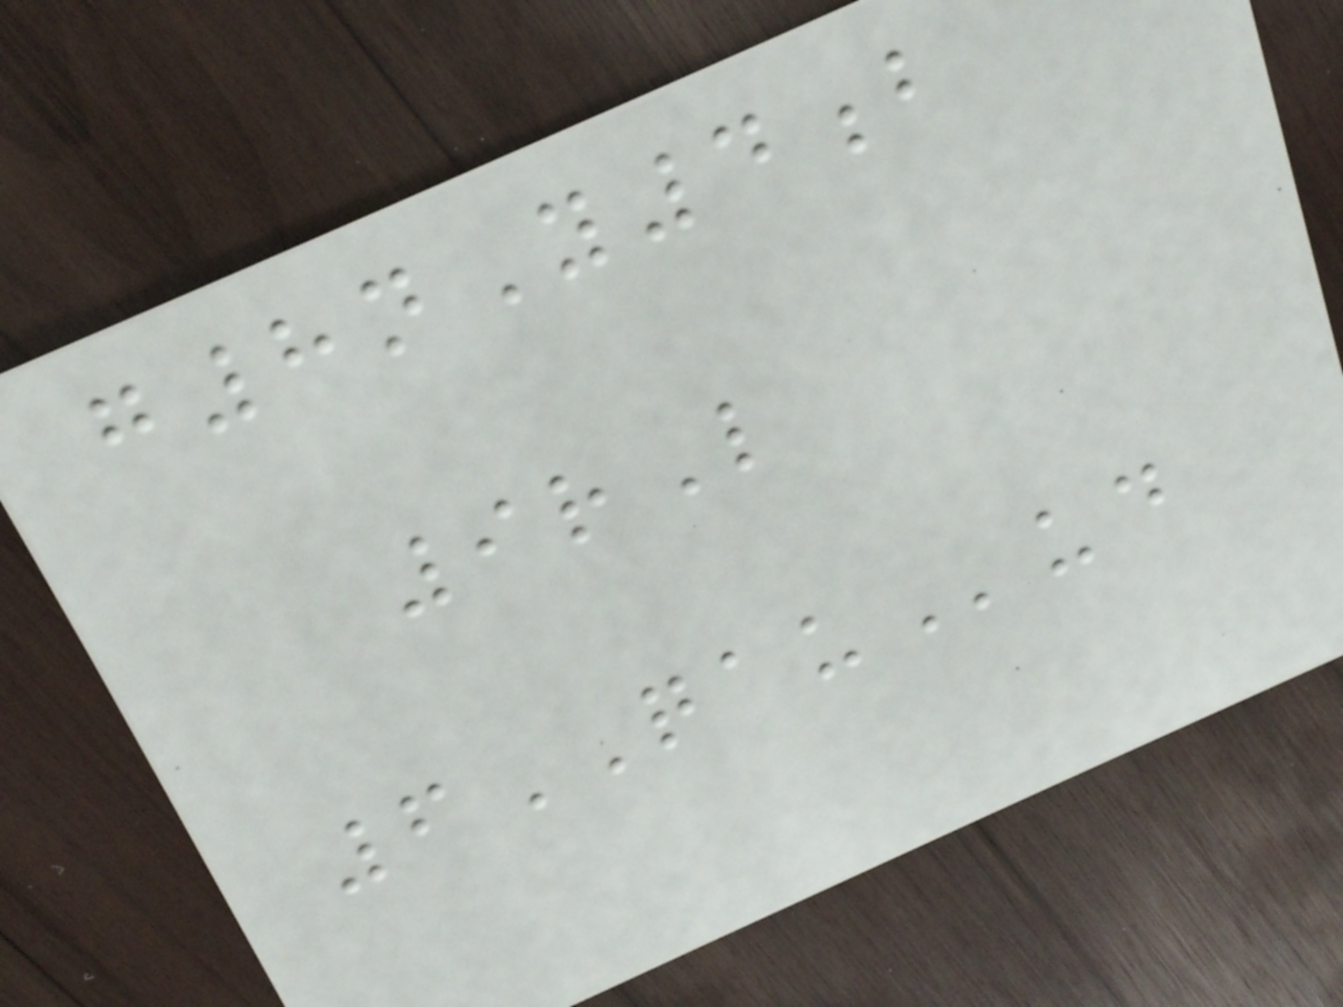g8nY4b
9rL
6QAUud
